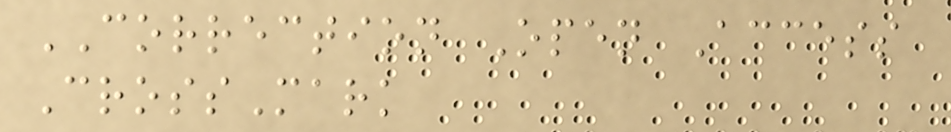CORRECTION Open Access
CrossMark
